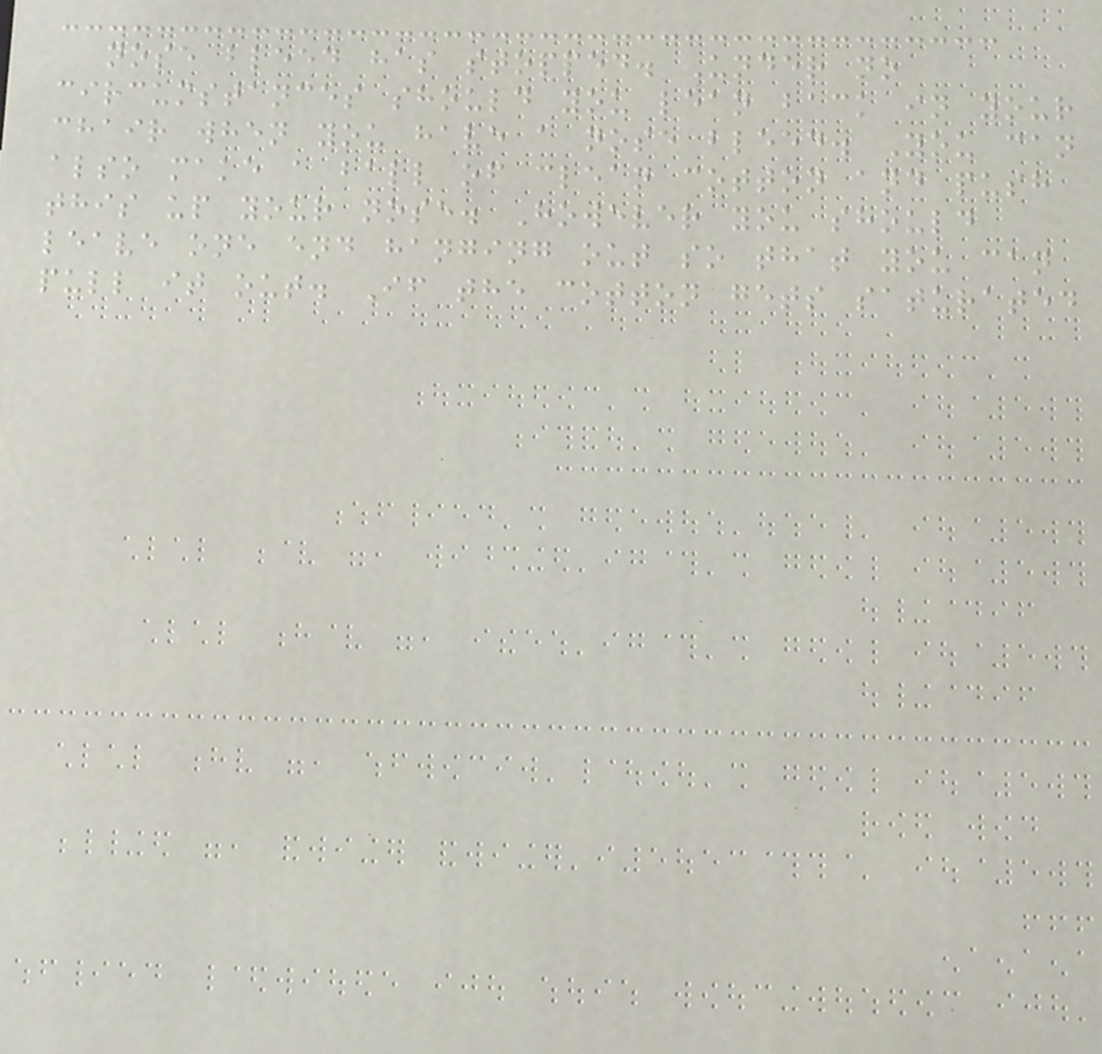nose bleed has stopped. Under no
circumstances should you lean back in your
chair when you have a nose bleed. You can
also make a ball of clean cotton and push
this up your nose. However you should
leave one end hanging out so that you can
pull it out. If the cotton gets saturated
